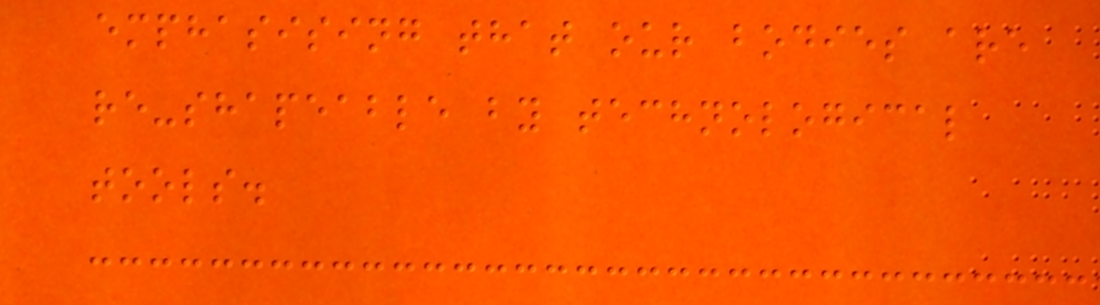emphasising that our bodies are
re-shapeable by technological
tools.
